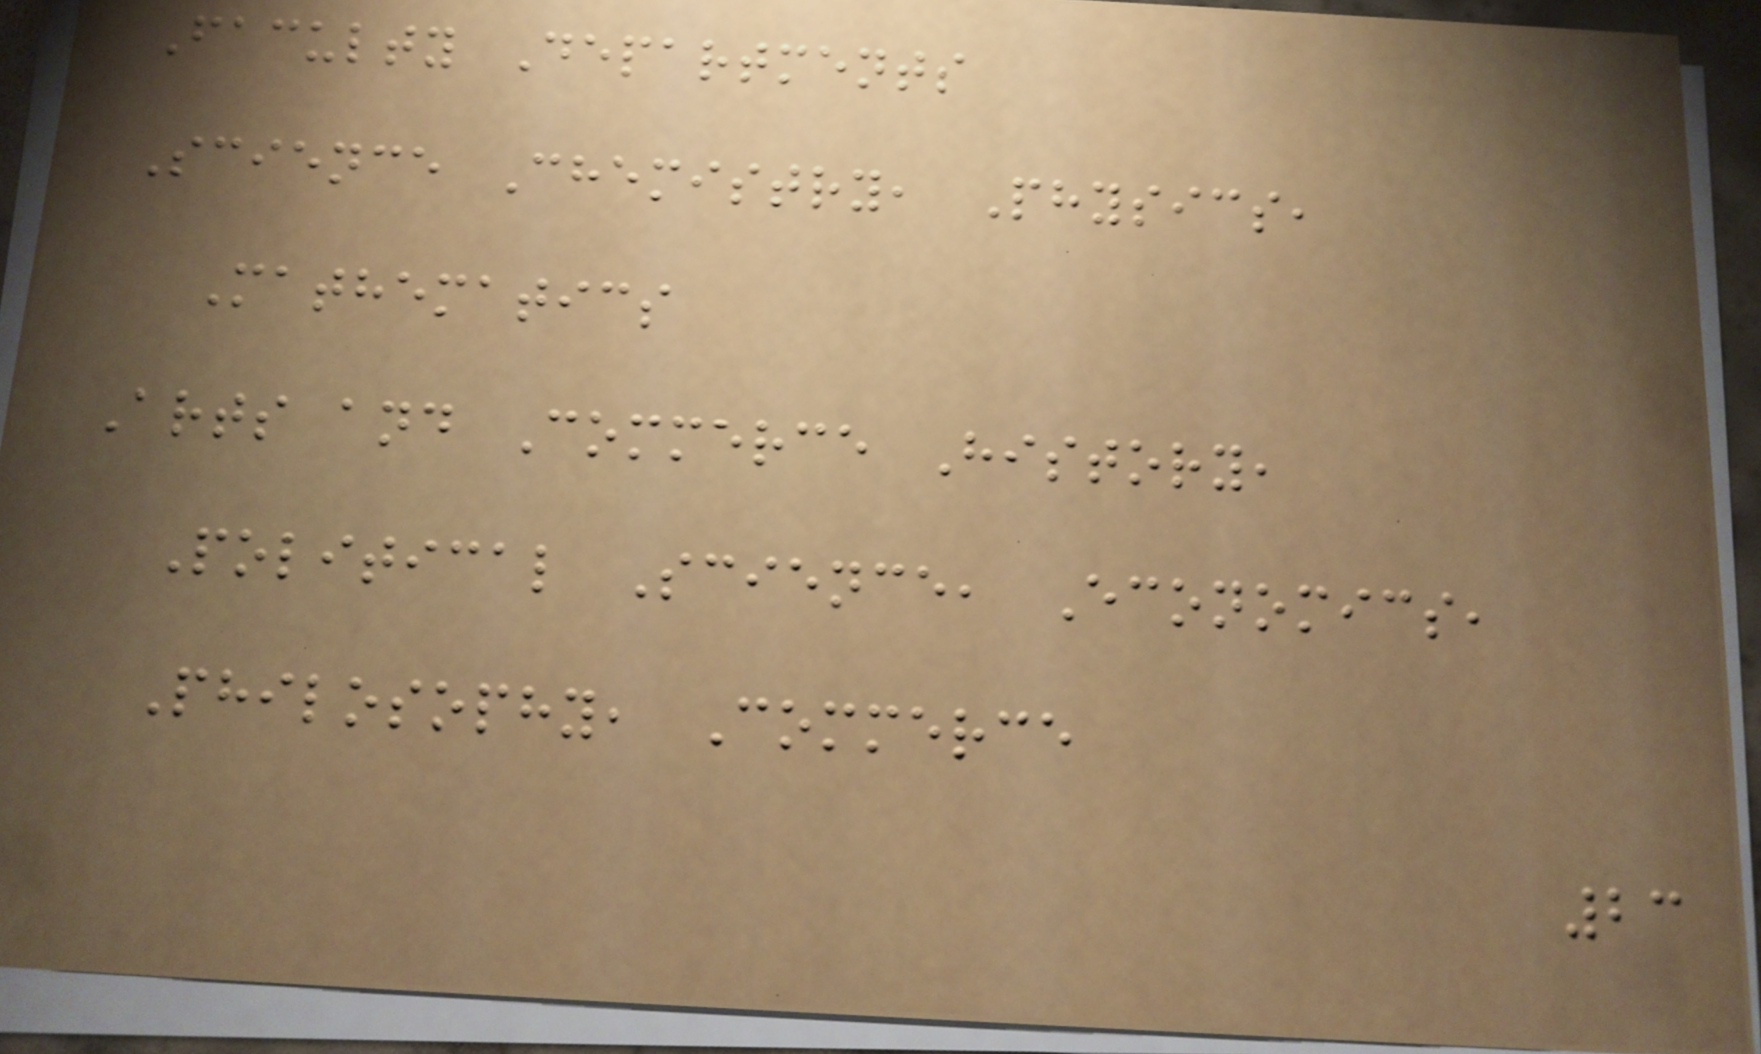Faculty Departments
Science Chemistry, Physics,
Mathematics
Arts and Commerce History,
Political Science, Economics,
Philosophy, Commerce
23
